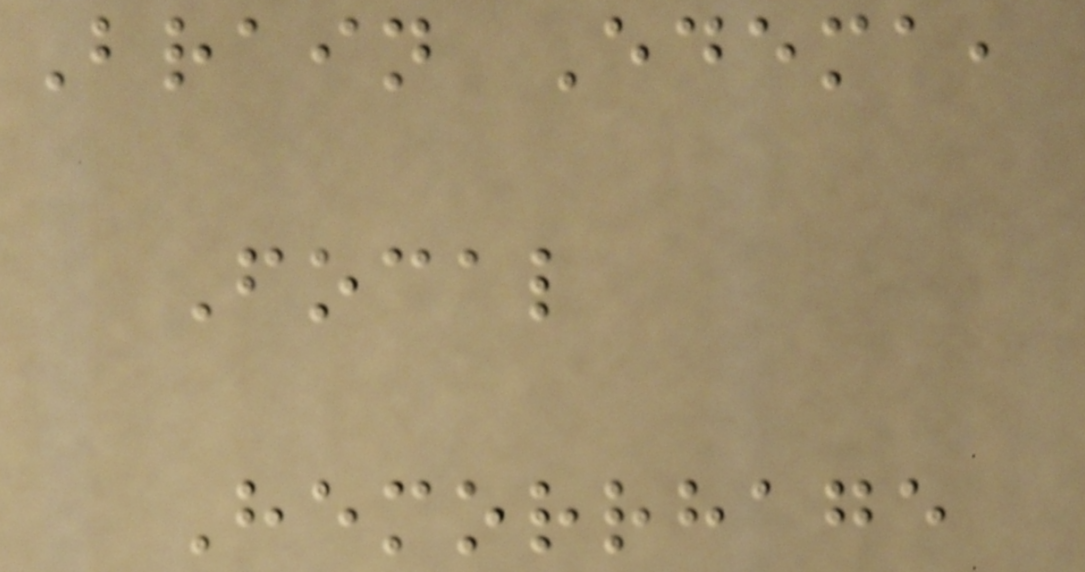Brain Edema,
Focal
Hemorrhage
